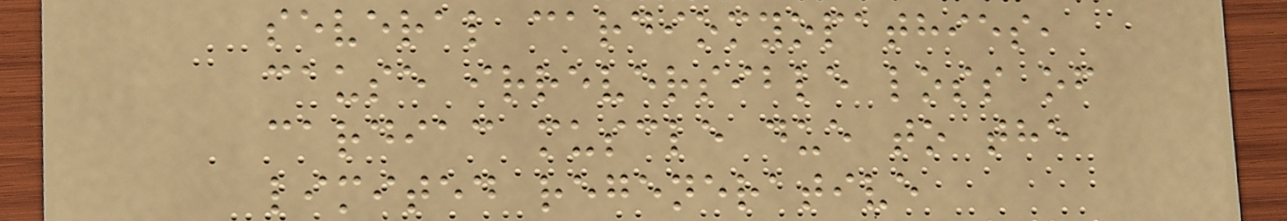several cardiomyopathies,
cause irreversible loss of
cardiac muscle due to the
limited regenerative
